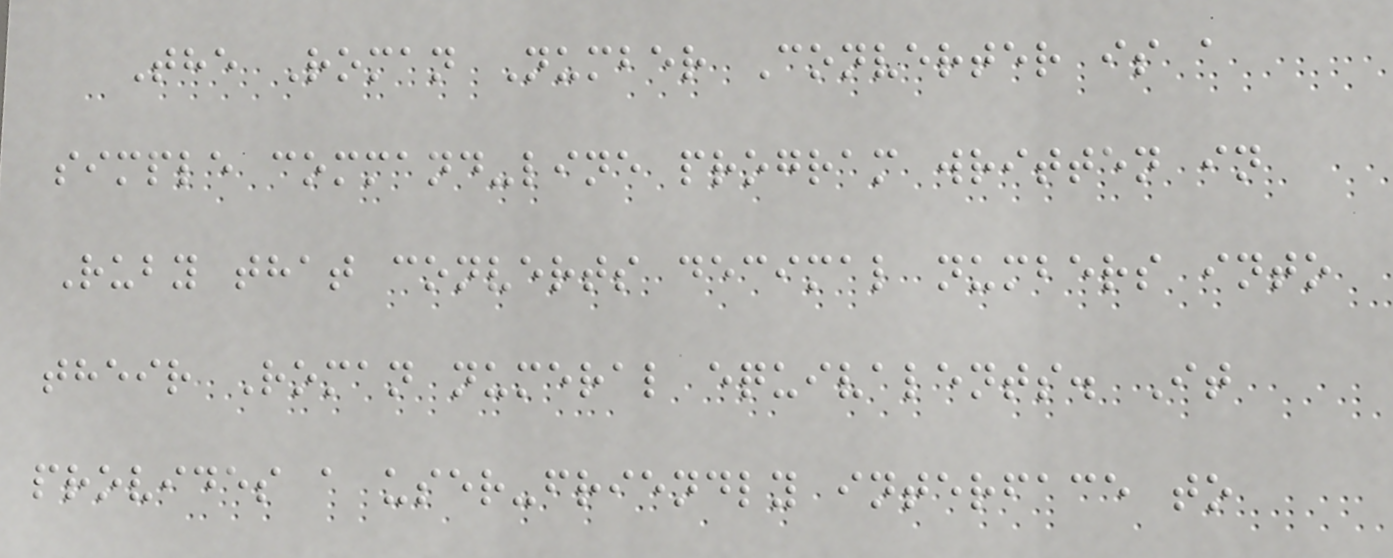The Roman Number Converter is a
simple command-line program written in
Ruby that converts decimal numbers into
their Roman numeral equivalents. It
provides a user-friendly interface to
